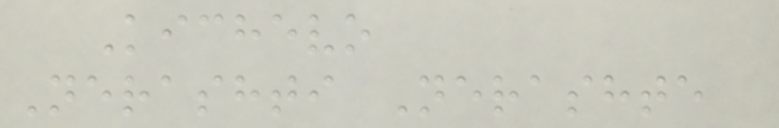Kichevo
Nerashti Nerashte
